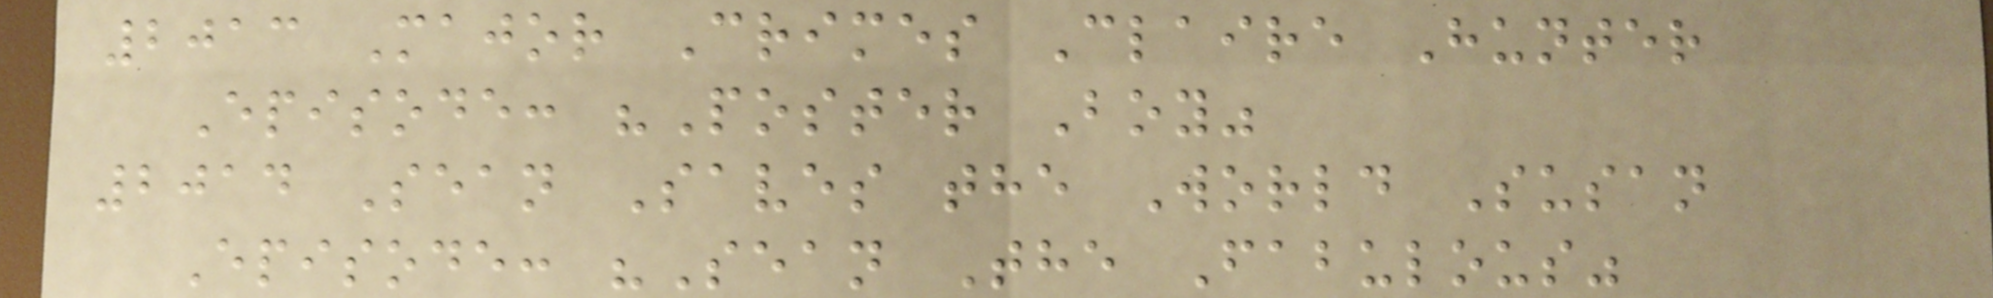2013 Major Crimes Claire Hunter
Episode: "Poster Boy"
2014 Sean Saves the World Susan
Episode: "Sean The Fabulous"
